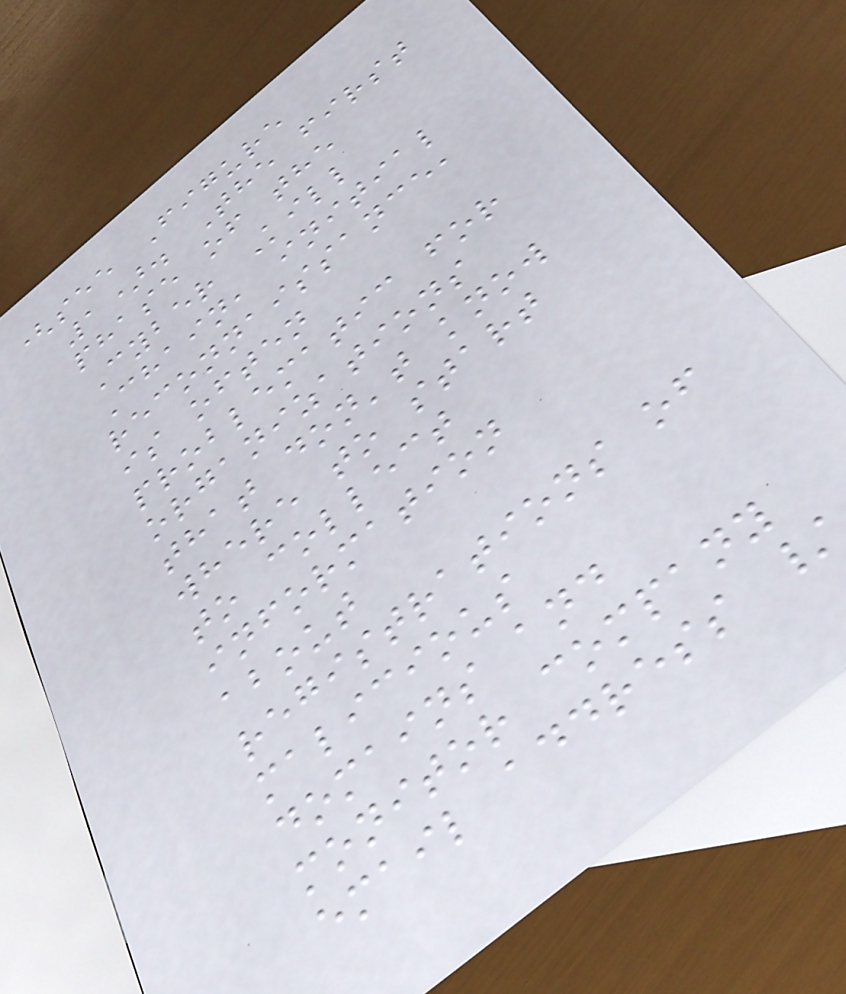(see Figure
1). The first
phase of the
Cyber Kill
Chain, initial
reconnaissance,
is often
problematic for
organizations
that don't know
where to start
to collect
information
about
registrations of
malicious
domains and
monitor company
email address /
